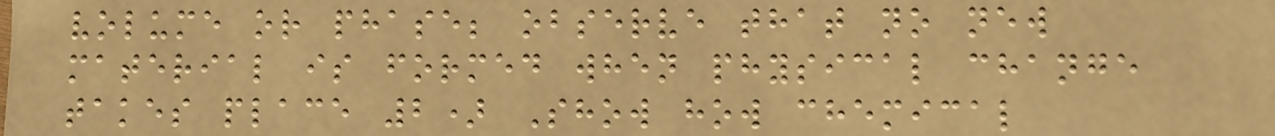volume or phase; observe that no new
material is formed when physical change
takes place 2) Show how chemical
